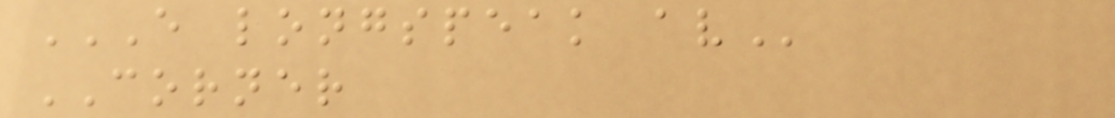E LONGSPEAK AV
CORNER
